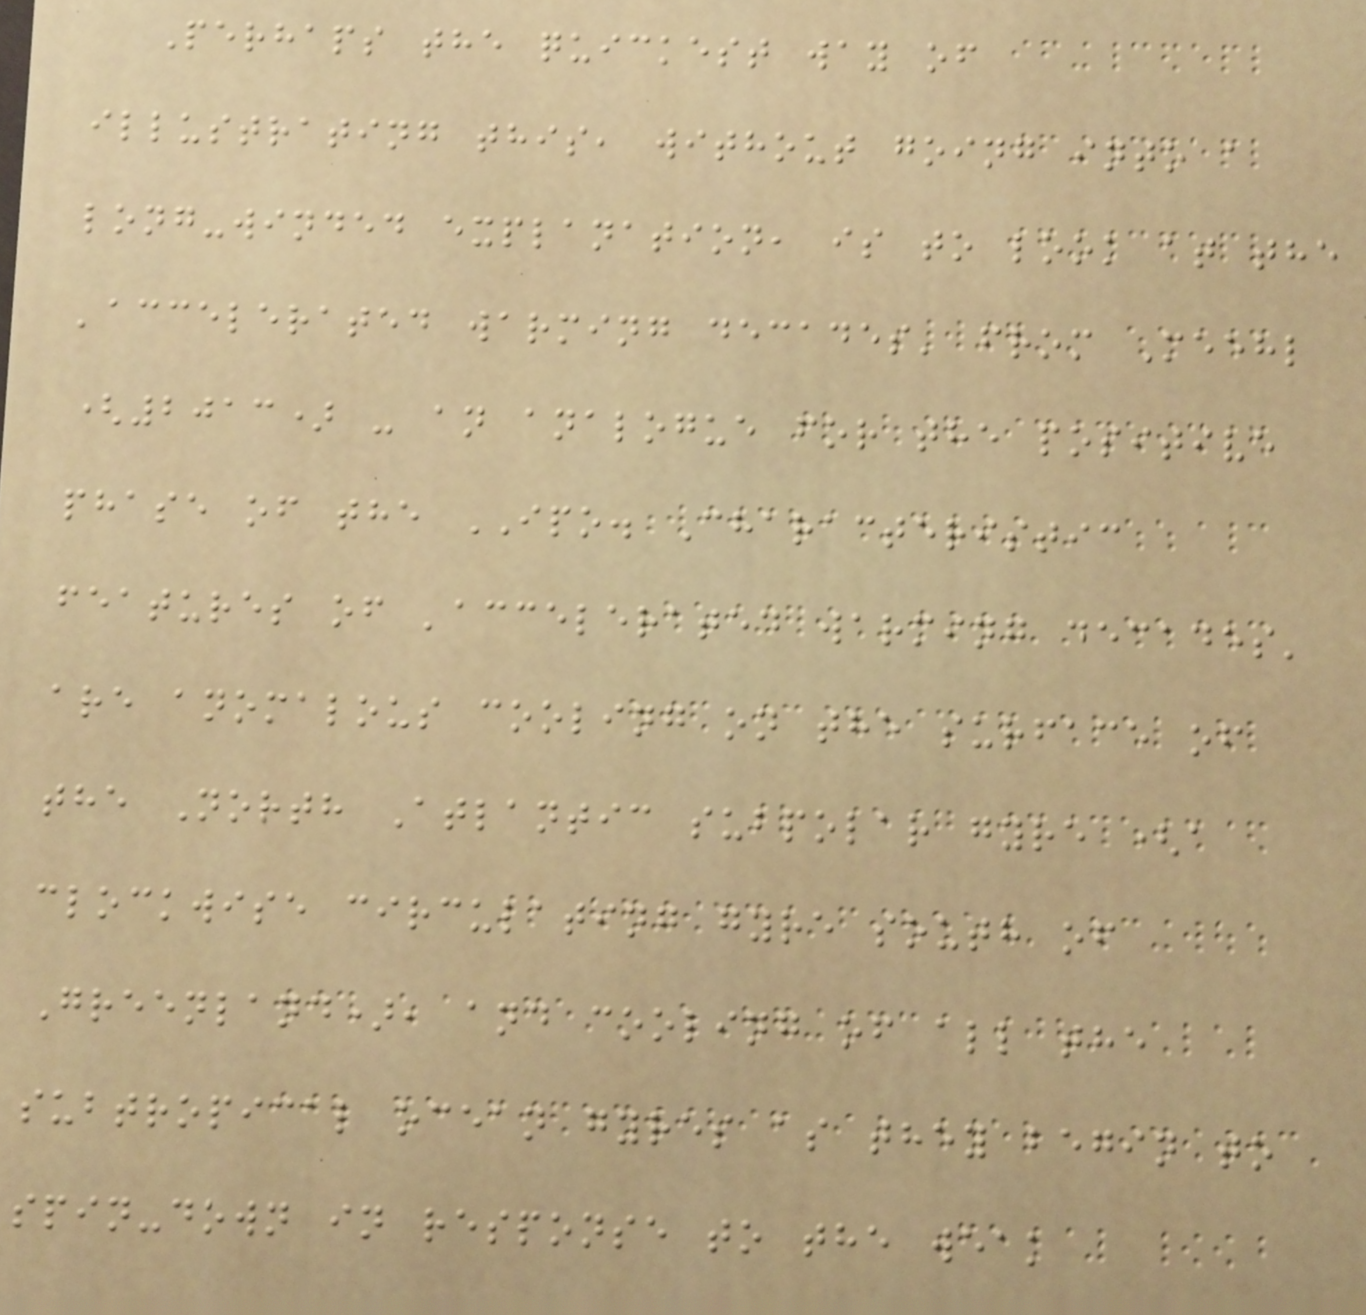Perhaps the quickest way of
illustrating this, without going into a
long-winded explanation, is to look at the
'accelerated warming decades' from Meehl
(2013) - an analogue for the positive
phase of the IPO. Characteristic
features of 'accelerated warming decades'
are anomalous cooling on the surface of
the North Atlantic subpolar gyre (a
clockwise circulating gyre south of
Greenland), and cooling of all the
subtropical ocean gyres as they begin to
spin-down in response to the weak
